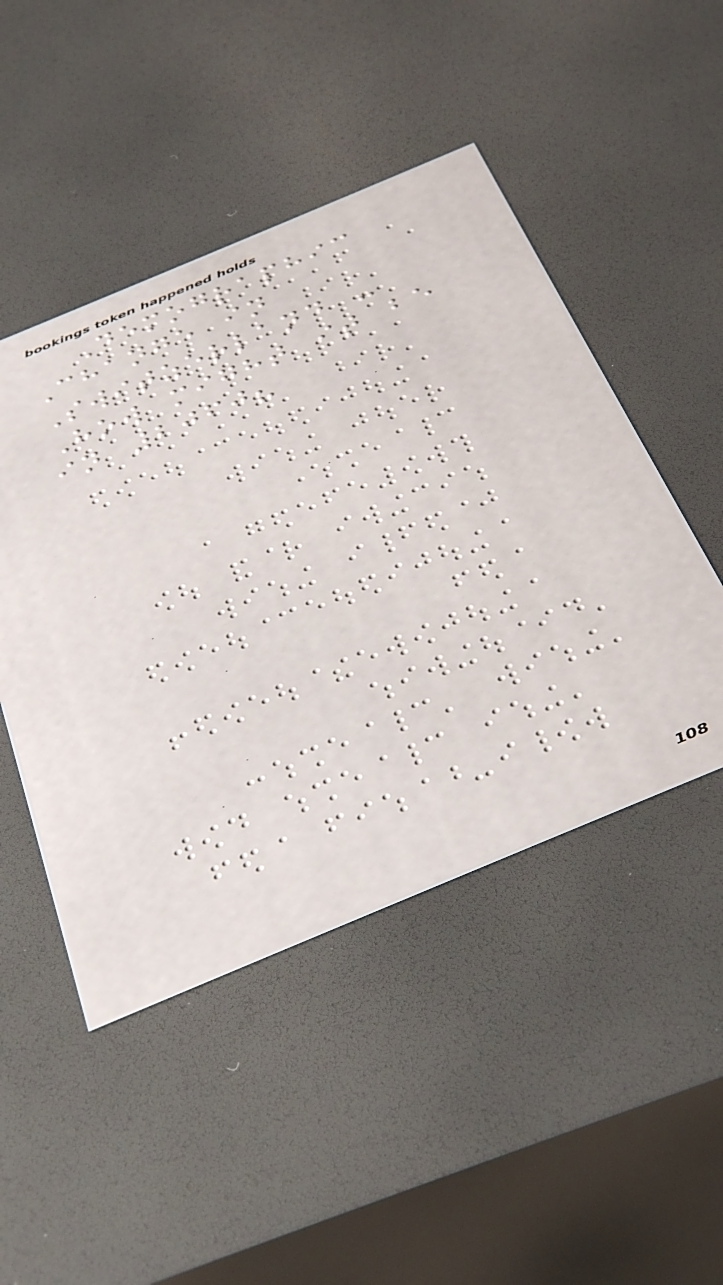Demographic
Change in
Switzerland -
How might it be
in 2060?
